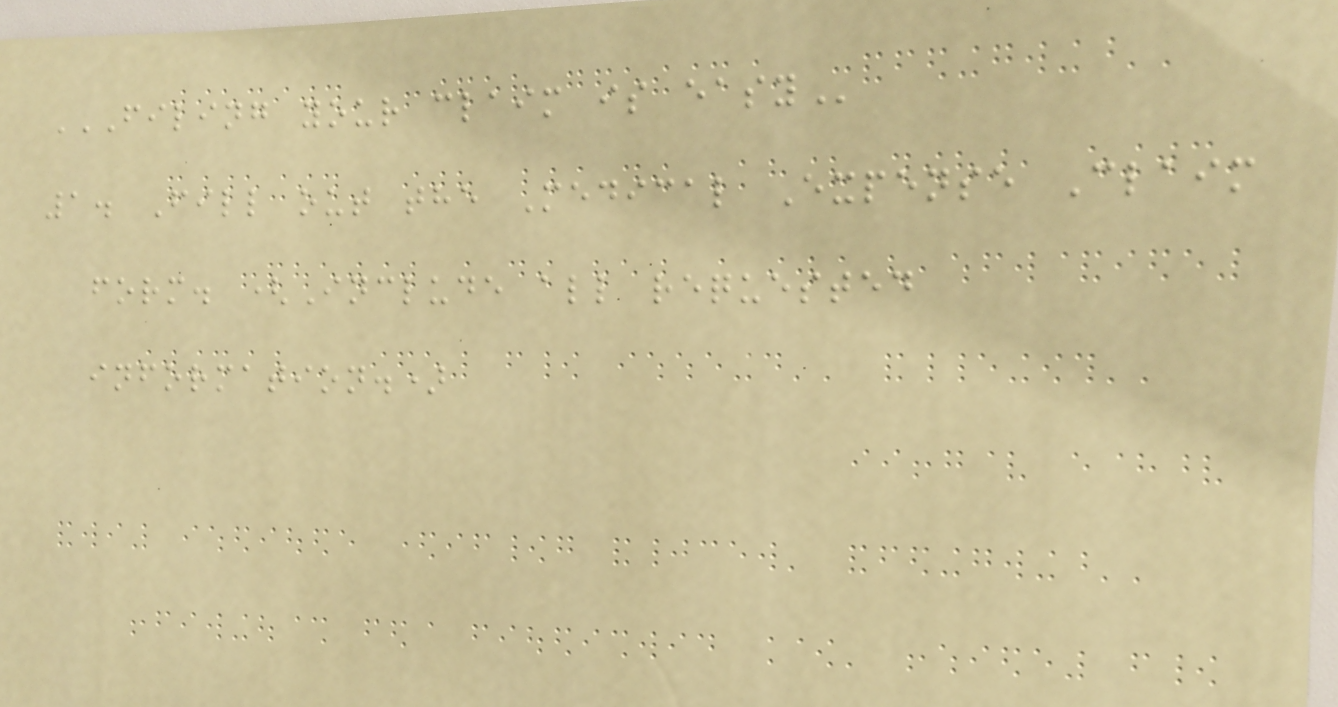FILING YOUR CLAIM IS EASY
1. Fill out the Medical Expense Claim
form. (Include all requested
information.)
